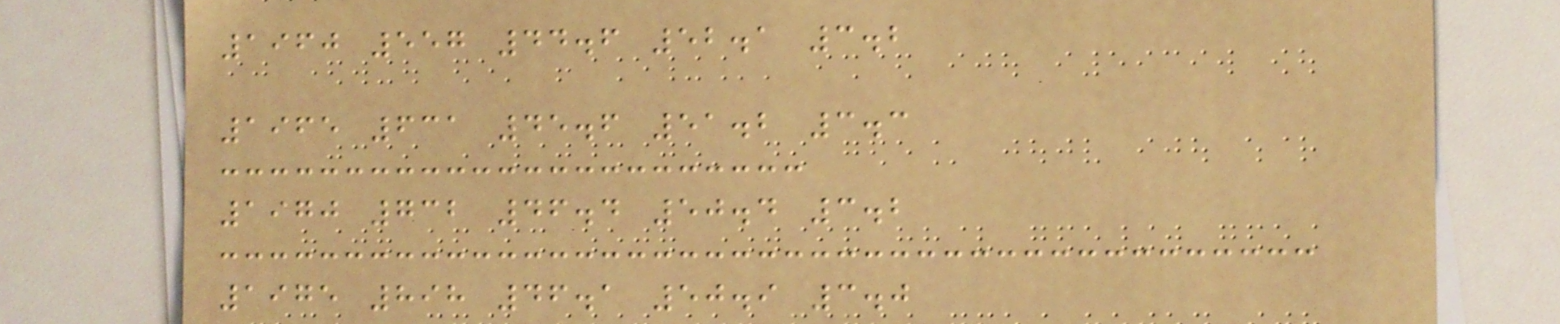1960 557 44.6 52.1 3.2
1965 631 45.6 51.2 3.3
1970 732 46.4 50.4 3.2
1975 898 46.1 50.9 3.0
